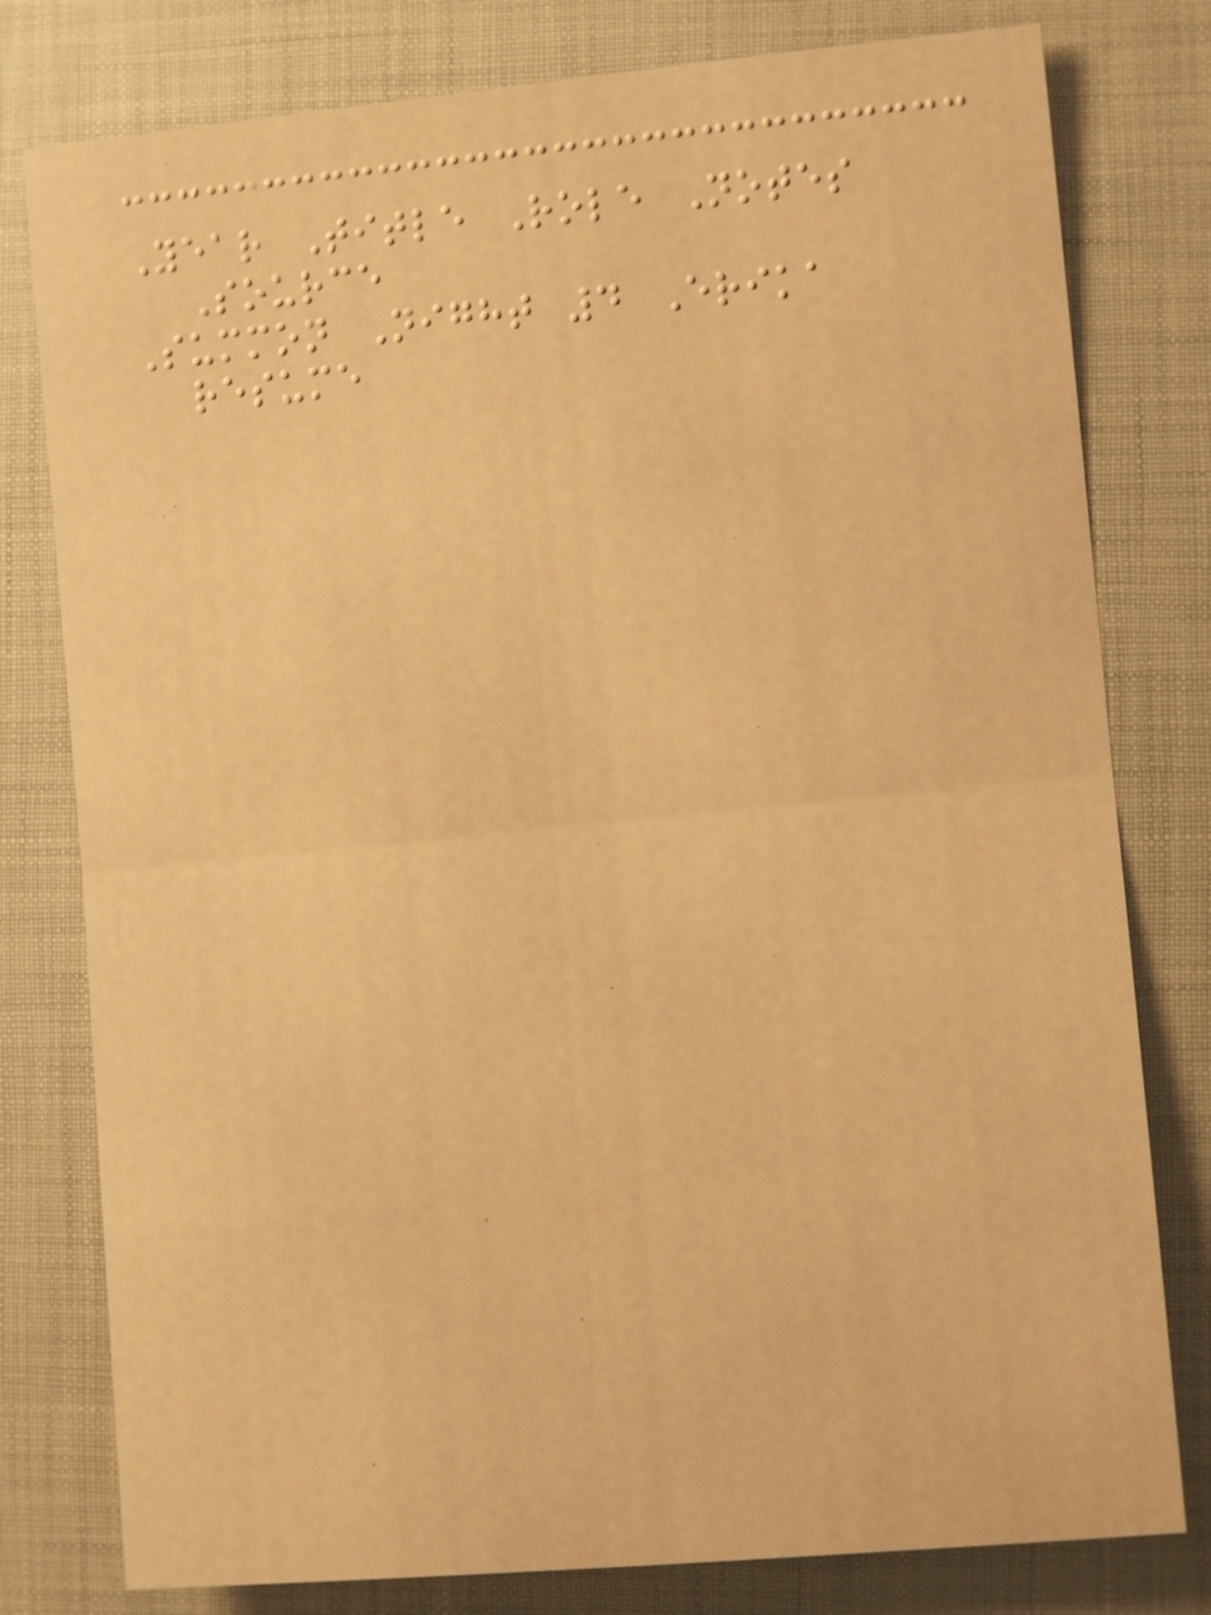Year Title Role Notes
Source
Summon Night 4 Erika
resume
